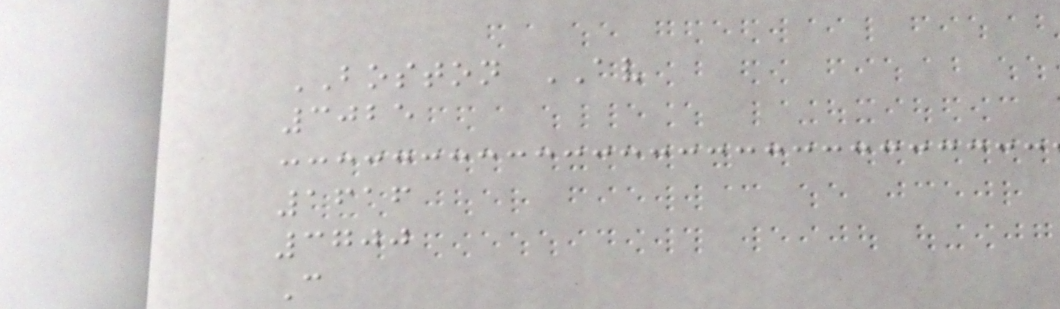BOSTON AV
3025
1616
3700
C
